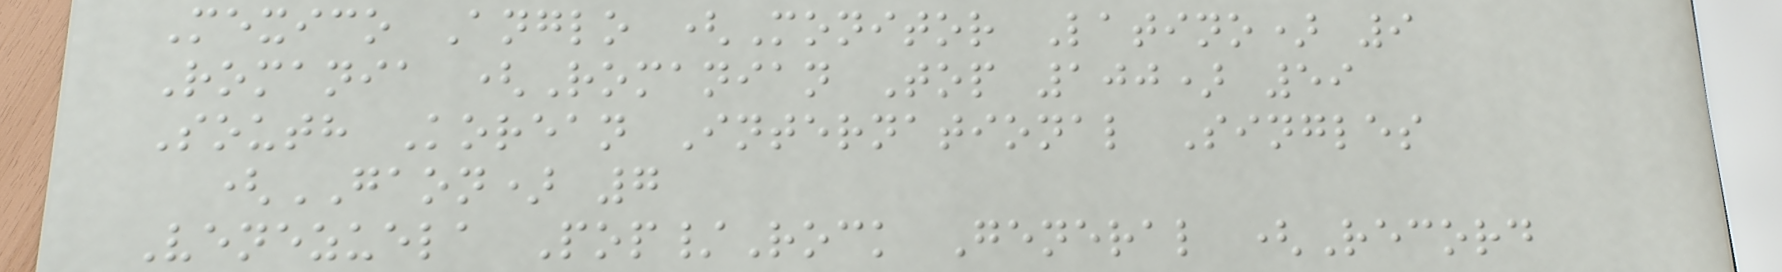Mexico Anglo (Monitor Latino) 9
Romania (Romanian Top 100) 59
South Korean International Singles
(GAON) 7
Venezuela Pop/Rock General (Record
